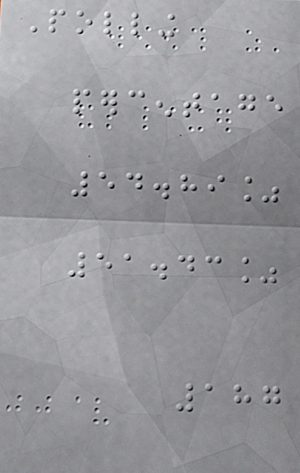Polling
percentage
54.89%
51.43%
187
